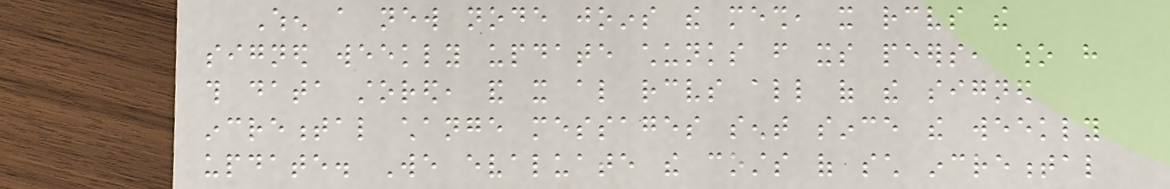When a new node joins the mesh, it receives the
signed weekly update chunks from its peers, who have
this data stored, and it also receives all of the signed
incremental change messages sent since the weekly
update. We evaluate the costs of such incremental
